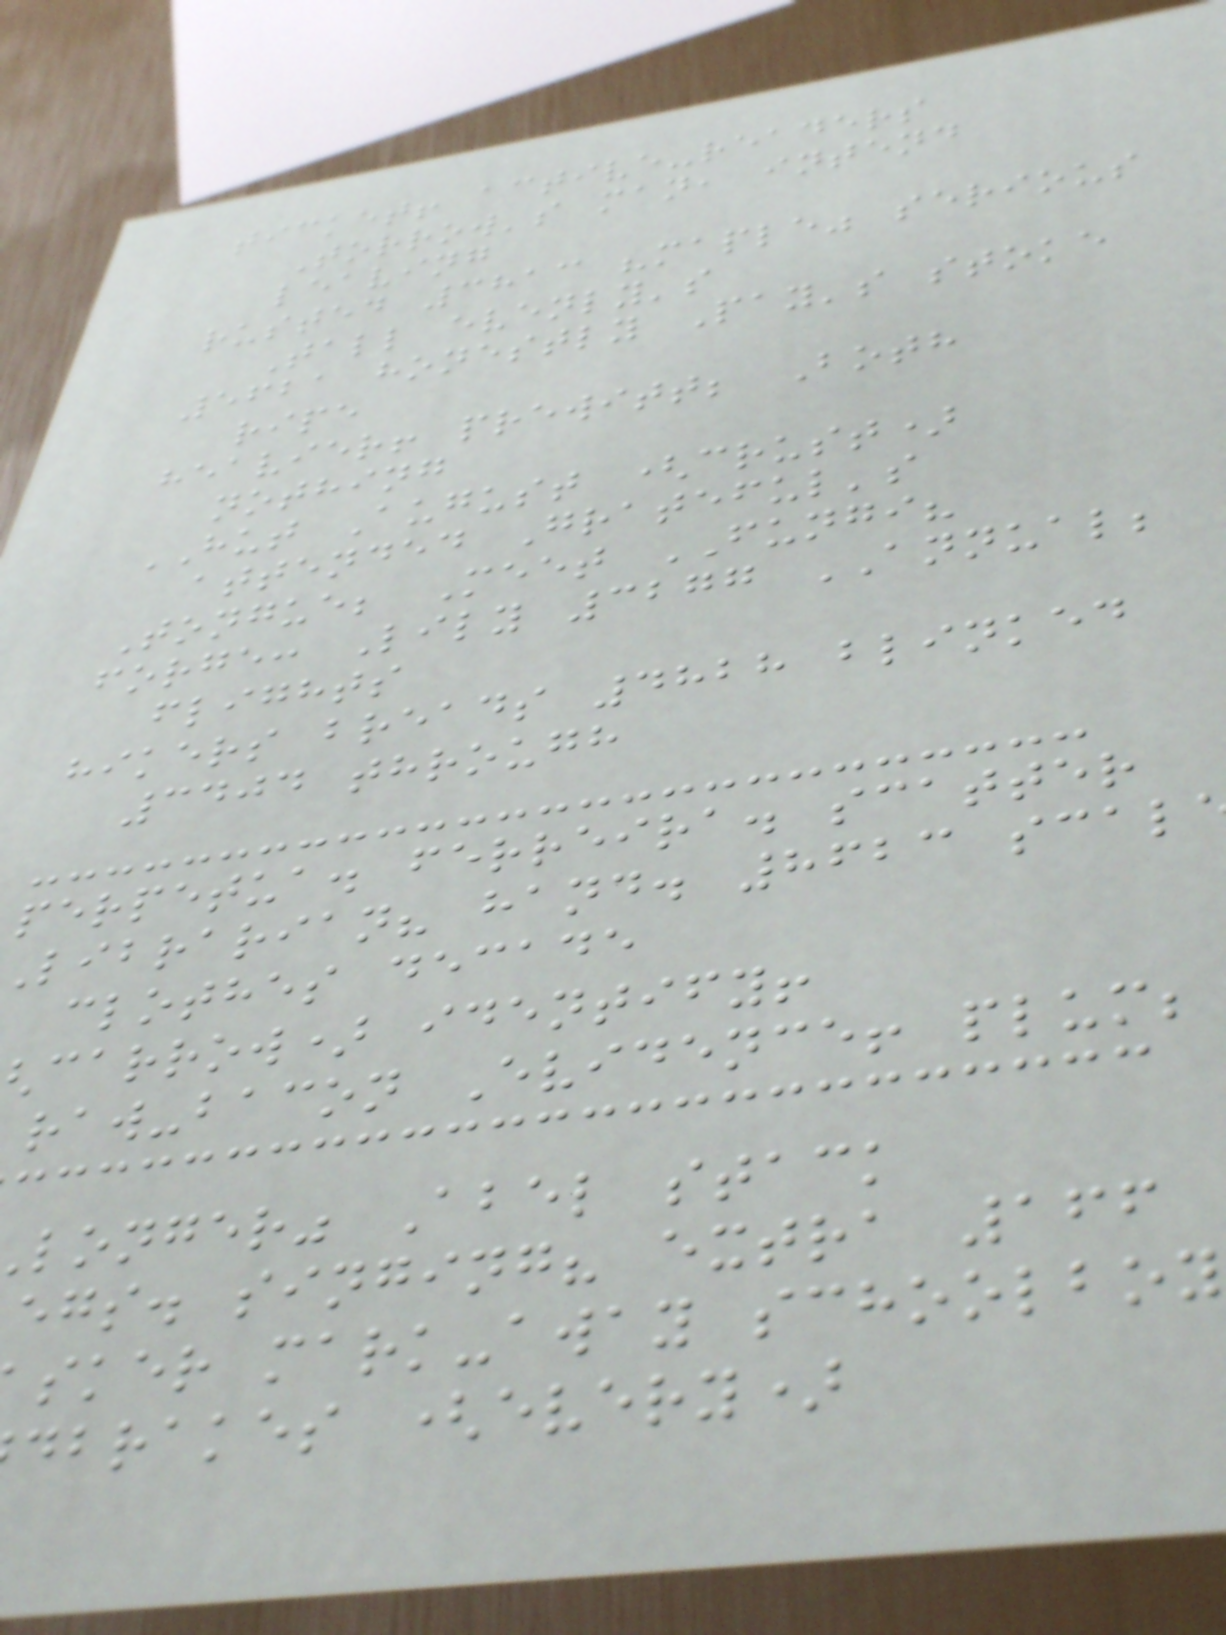ticket! active-readers
Torrow's man, intend
leaving
rusted 3813 "maple" serious
Tall evenly's
5621 honestly Pay's stoke
ripe
heavier! prewitt; Both
nothing
HUT August (crust)
attended Grateful's
Tongue; Meet FUNGI?
forge: Lily 3277 ANNUAL;
flights
hikers breads 4828 blinked
3404 through
perpetua. ferreira. scatter
librarian? hand. 8623 scal
clothes decade
carrow) identify!
raw-bacon Evidence! plum;
longer" Abel stack
egs. singing? extra 166
sker mark-away schoolboy
dbrakes (every)
